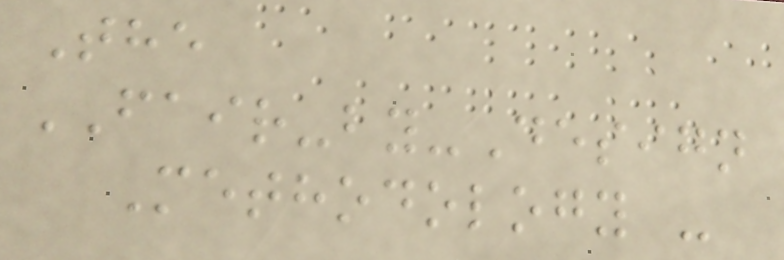The
FAIR-by-Design
Methodology -
